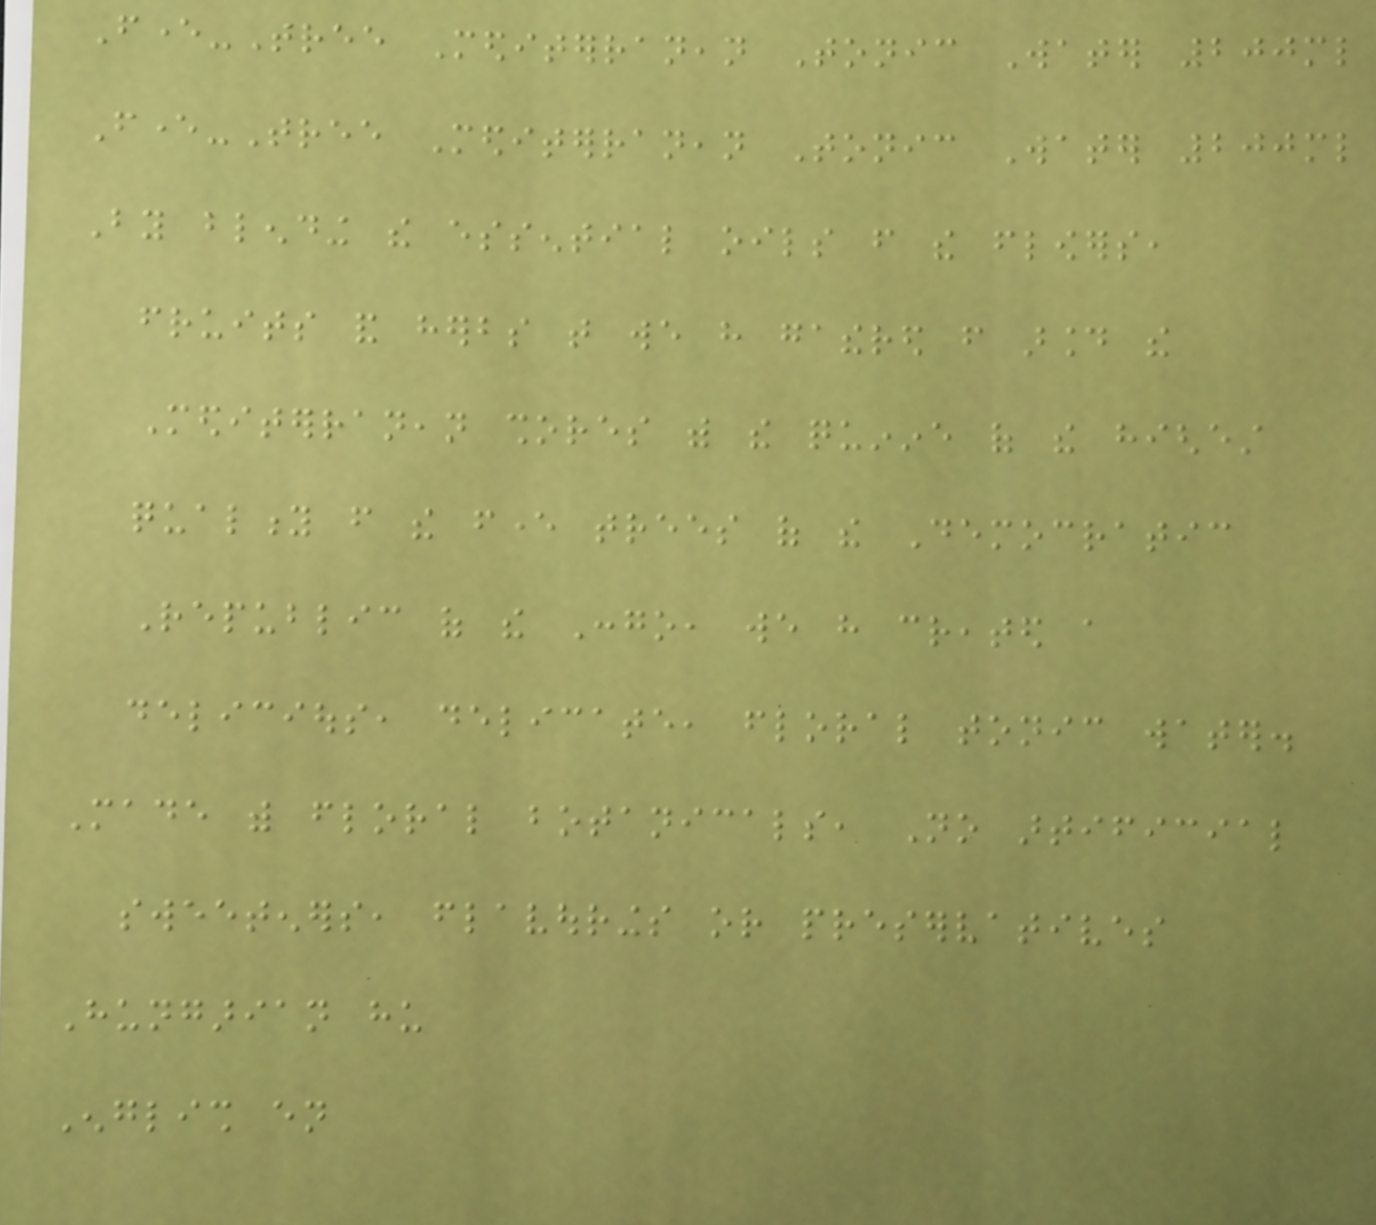Fever-Tree Mediterranean Tonic Water 200ml
Fever-Tree Mediterranean Tonic Water 200ml
By blending the essential oils from the flowers,
fruits and herbs that we have gathered from around the
Mediterranean shores with the quinine of the highest
quality from the fever trees of the Democratic
Republic of the Congo, we have created a
delicious, delicate, floral tonic water.
Made with floral botanicals, No artificial
sweeteners, flavourings or preservatives
Hungarian hu
English en
